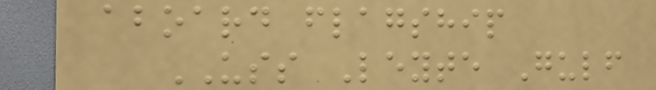aboard flagship
USS Leyte Gulf
